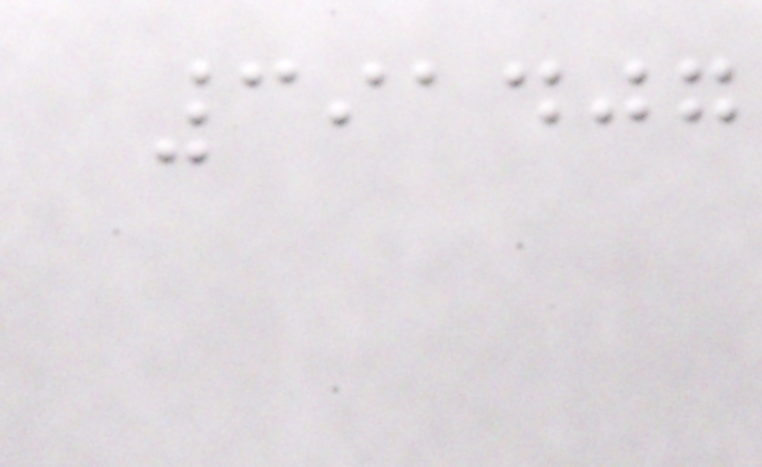391407
